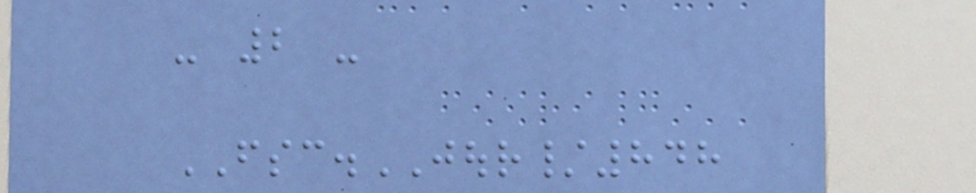- 2 -
FSC.JOUR/848
